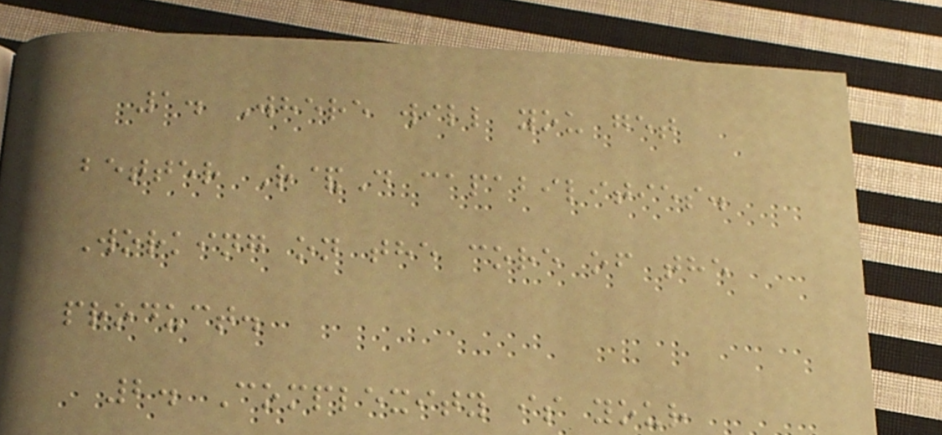1. Where will you get
better R&D capabilities.
Working on the core of the
product.
2. Complexity is your
